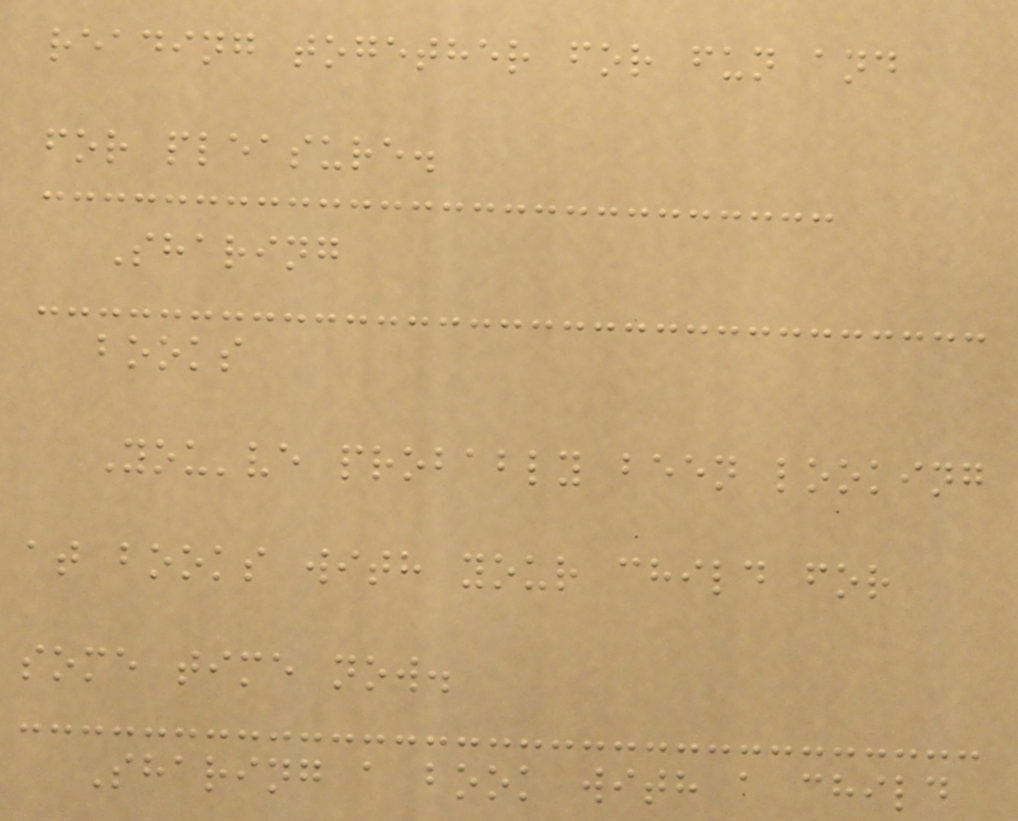reading together for fun and
for pleasure.
Sharing
books
You've probably been looking
at books with your child for
some time now.
Sharing a book with a child
